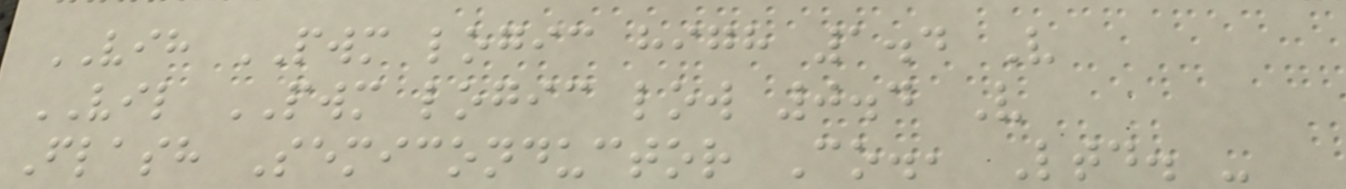VIH PWM logic high 1.4 V
VIL PWM logic low 0.4 V
Flash Semiconductor Co., Ltd. -
